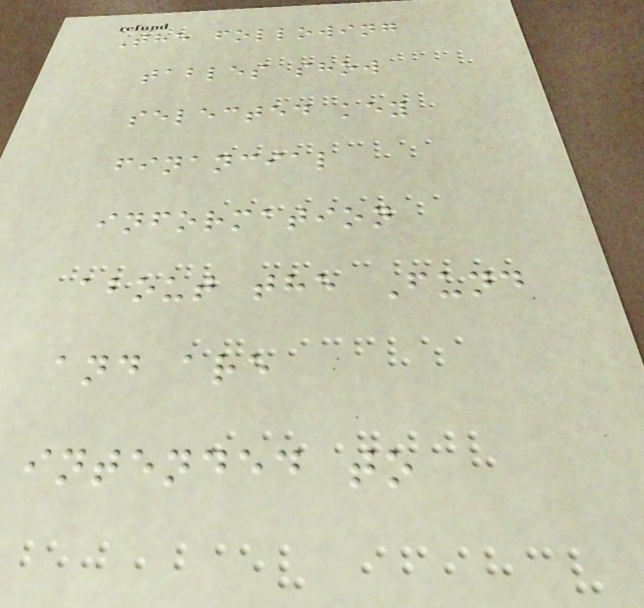The following
tables show
selected key
financial
information
about the Fund
and are
intended to
